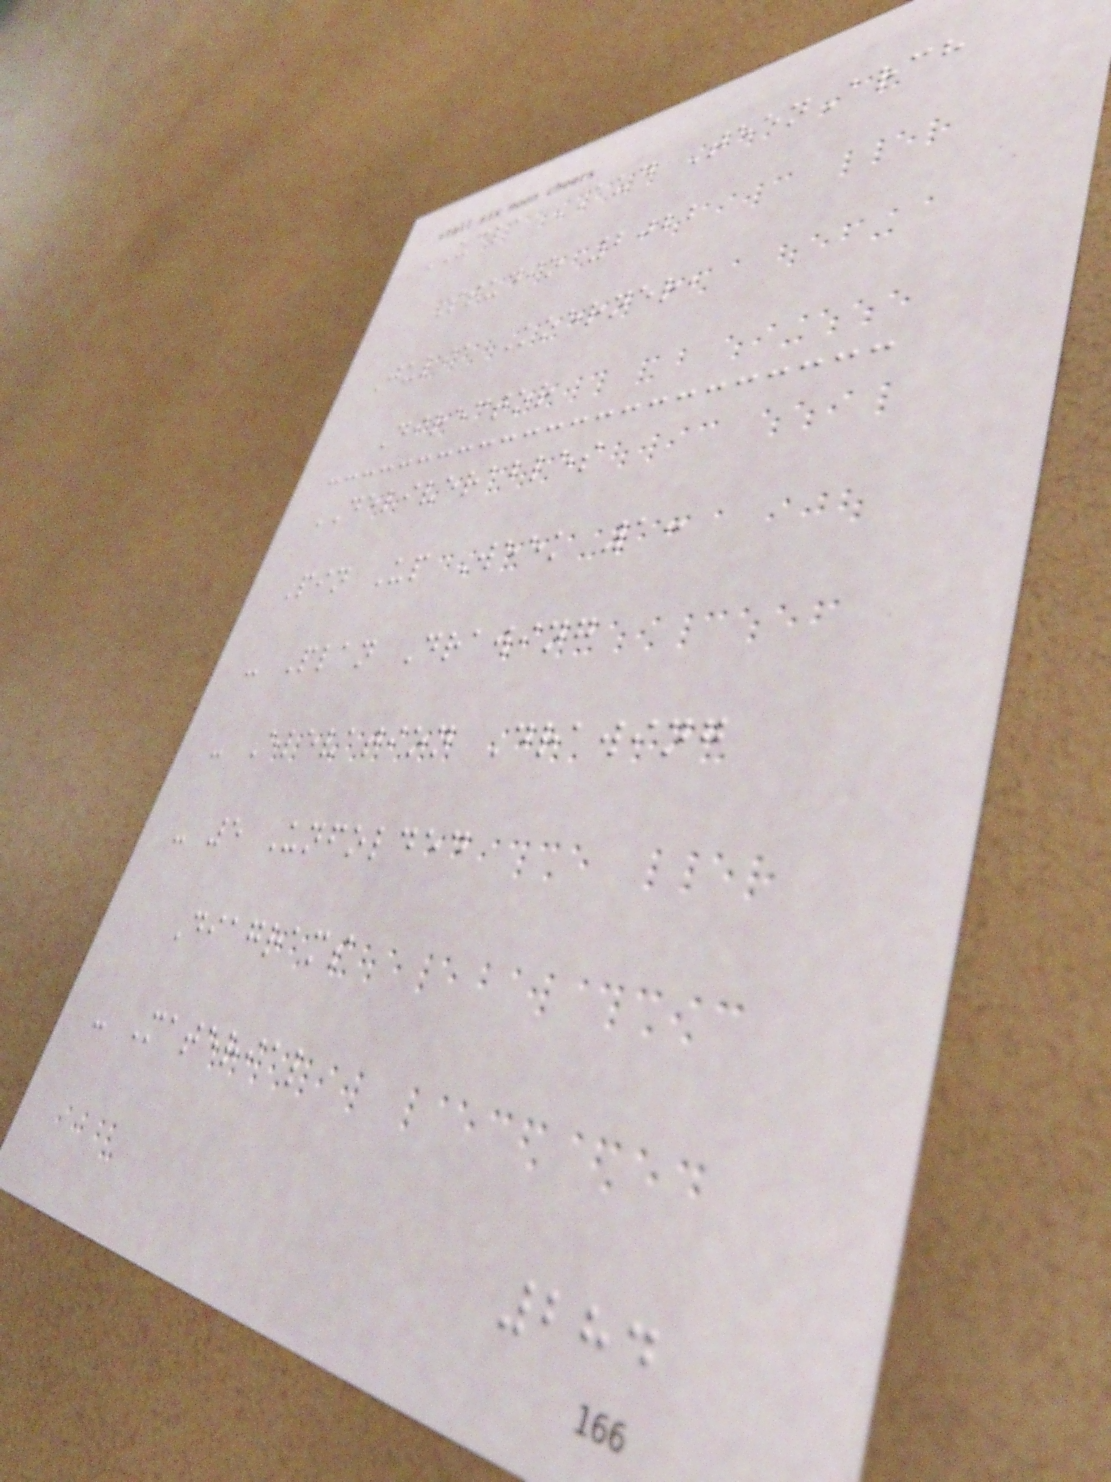UCLA AUD TeenArch
Studio 2022
Julia Koerner,
Director
DELIVERABLES
Pin Up Week 1:
- Plan Drawing
- Elevation Drawing
- 5 Unfolded
Diagrams
- Material
284
